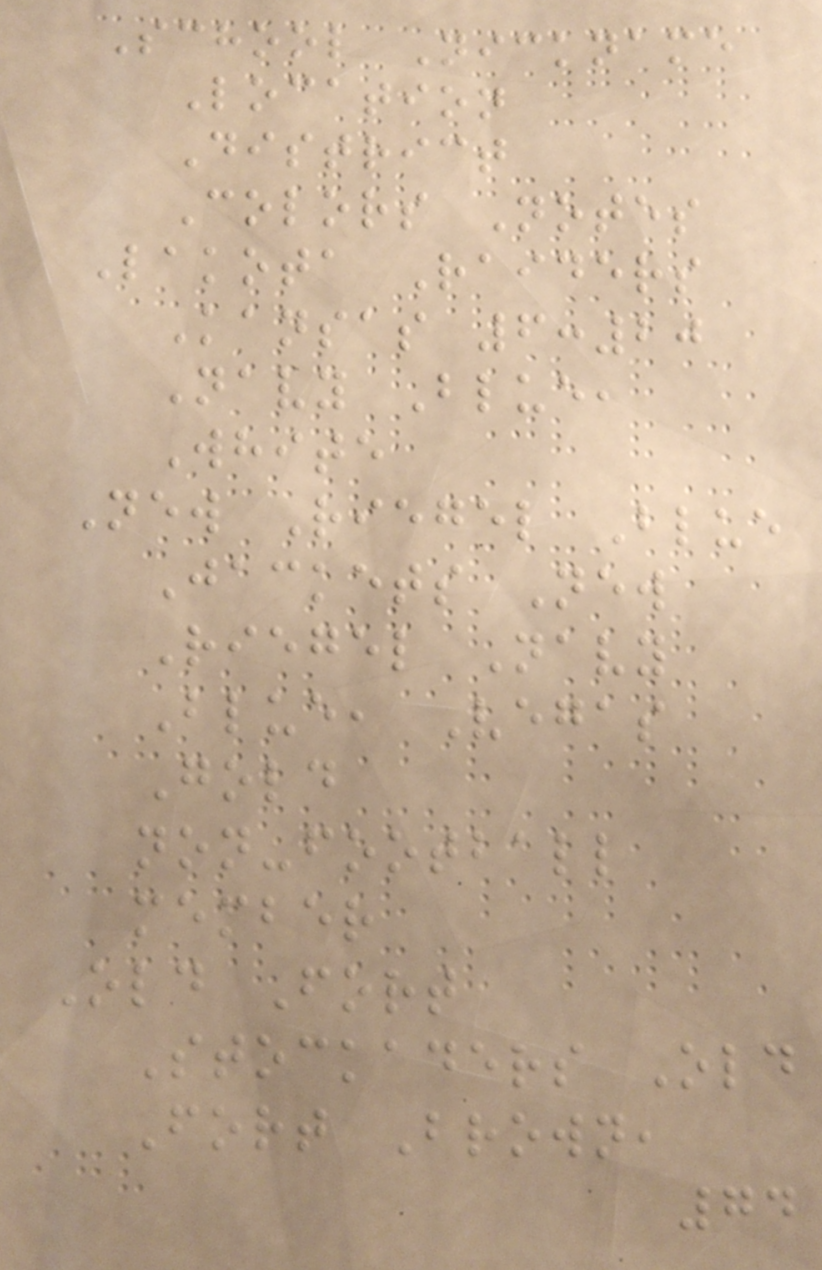School Nickname
Location
District
Colors Notes
Lakota Raiders
Kansas 6:20
Navy Blue,
White
New Riegel Blue
Jackets New
Riegel Navy
Blue, Vegas
Gold
non-football
member
Old Fort
Stockaders Old
Fort Brown,
74
